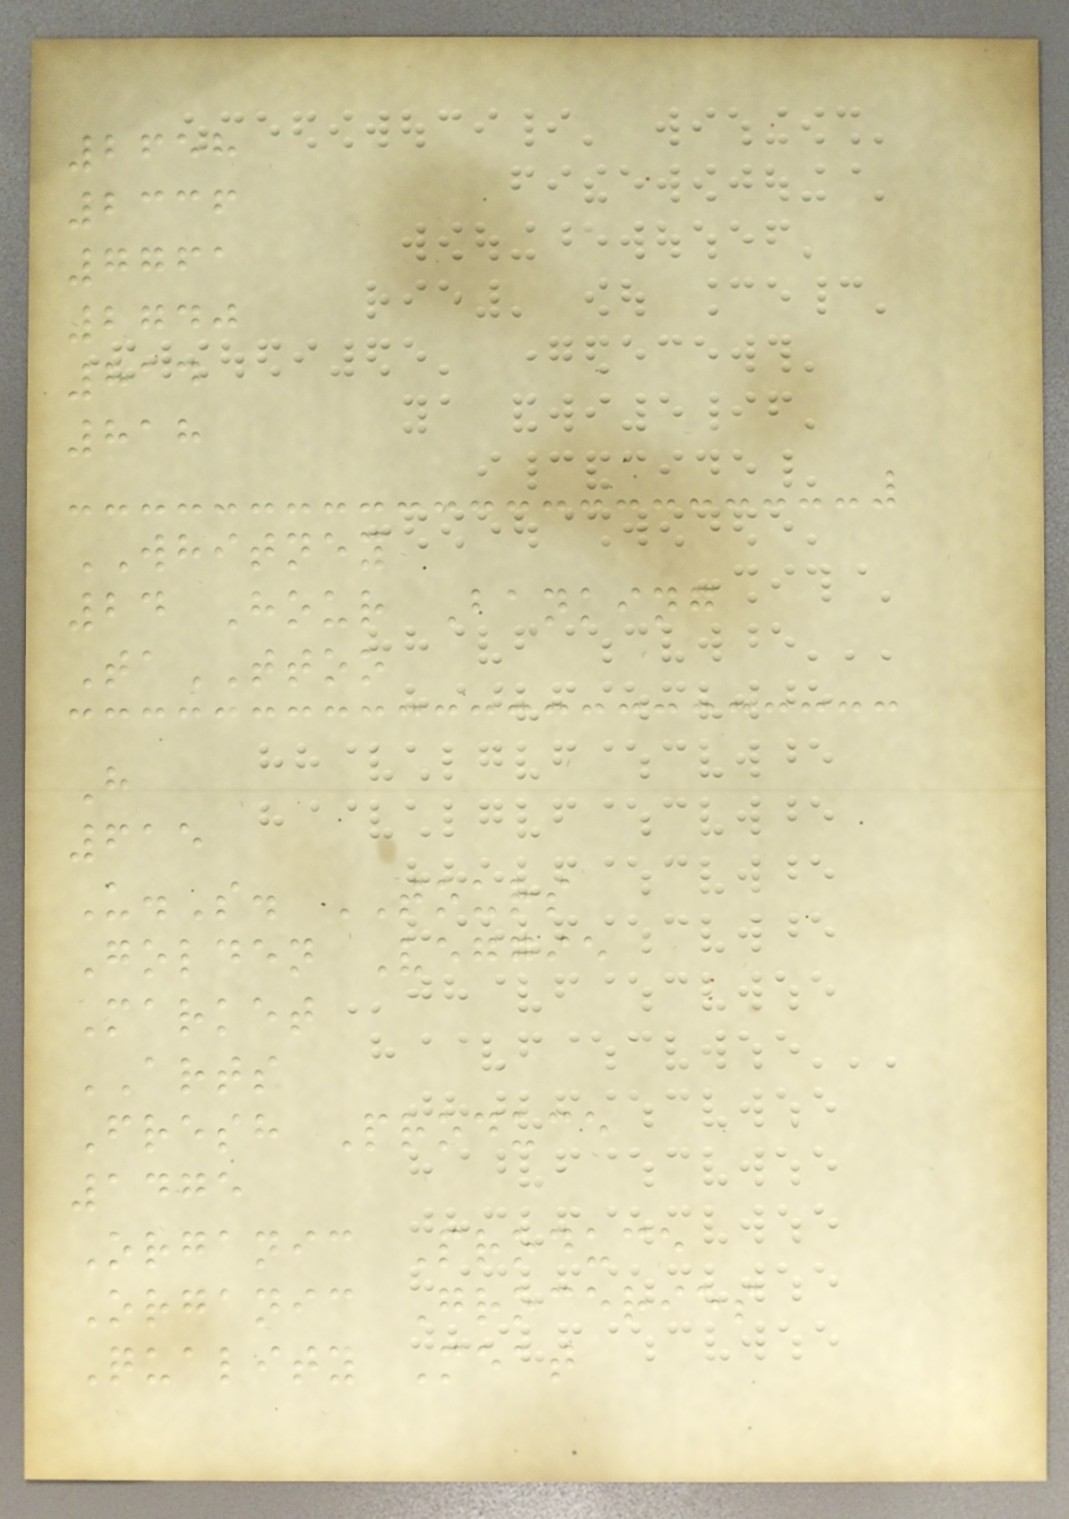2658
2336
7761
2740
814
818
WHITNEY
24 Hour Banking
TaTTOO
H
615
U.S. TOURS
Golden Veggie
Market
ARTS
Fresh Produce
1475
Organic Produce
Organic Groceries
Quality Meat
